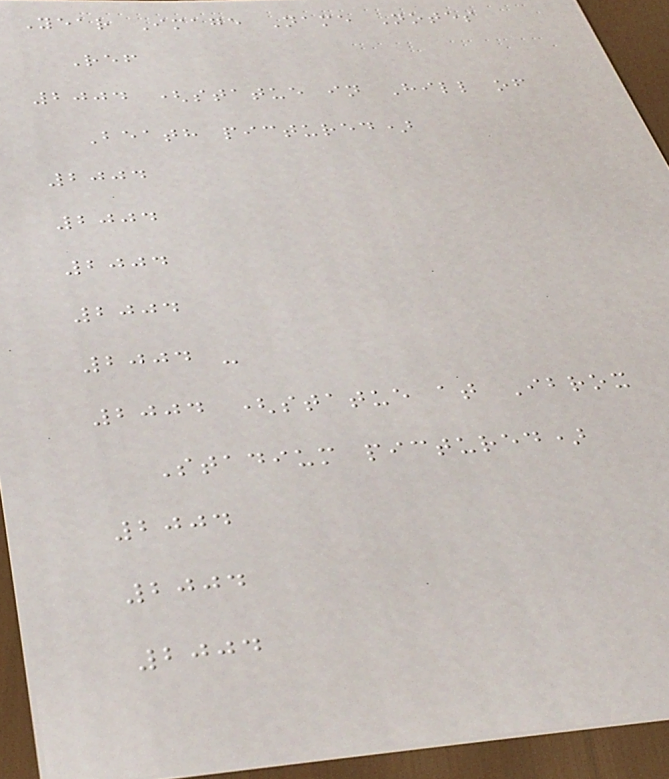Year Image Name Notes
Ref
2004 (statue in Hill of
Beath pictured)
2004
2004
2004
2004
2004 -
2004 (statue at Ibrox
Stadium pictured)
2004
2004
2004
